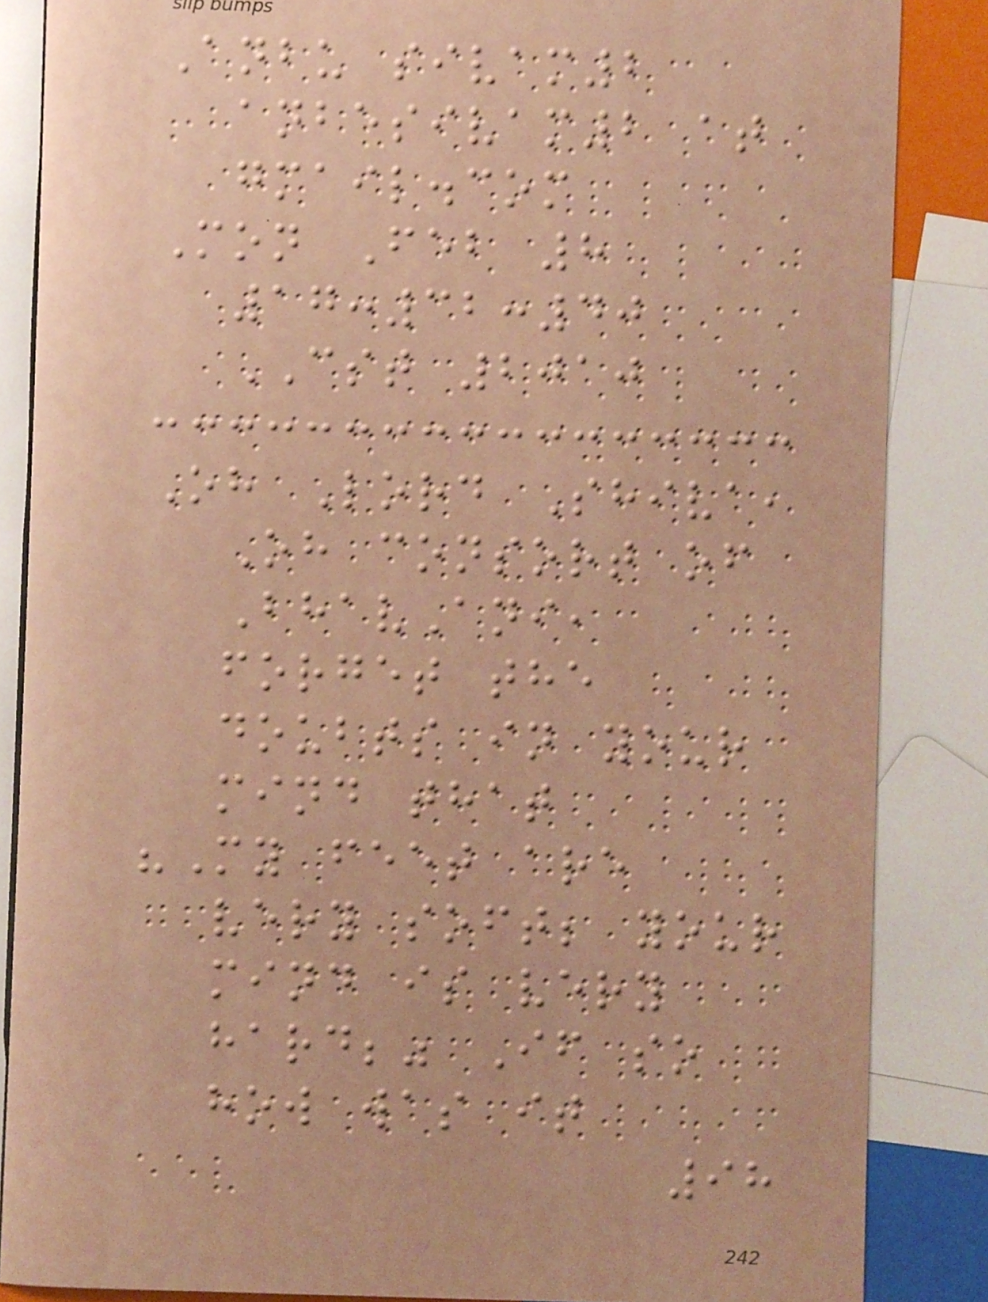Anbu sivam2
anbesivam2 at
gmail.com
Mon Feb 8
17:32:40
CST 2010
Oh Lord Shiva,
Oh consort of
BhavAni,
forget the
doubts in your
mind that
"My feet are
very soft; your
mind is very
hard;" If so
how was it
98
